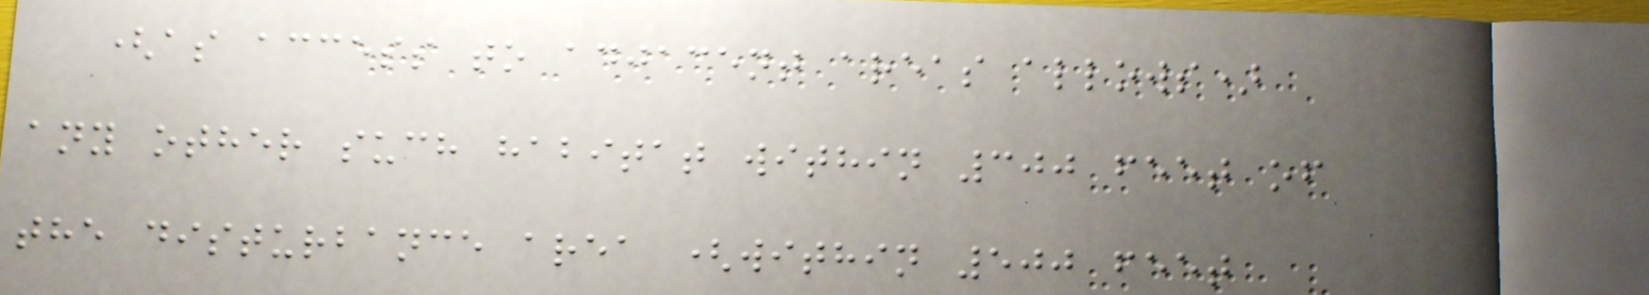(as access to adjacent areas allows)
any other such habitat within 300 feet of
the disturbance area (within 500 feet
